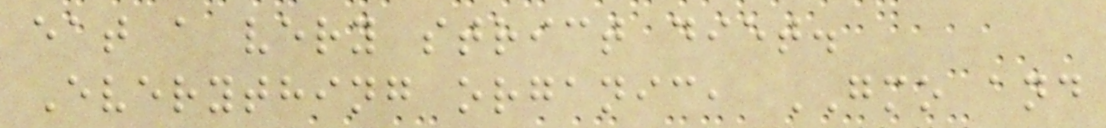eat a very strict diet.
Everything organic, GMO and
